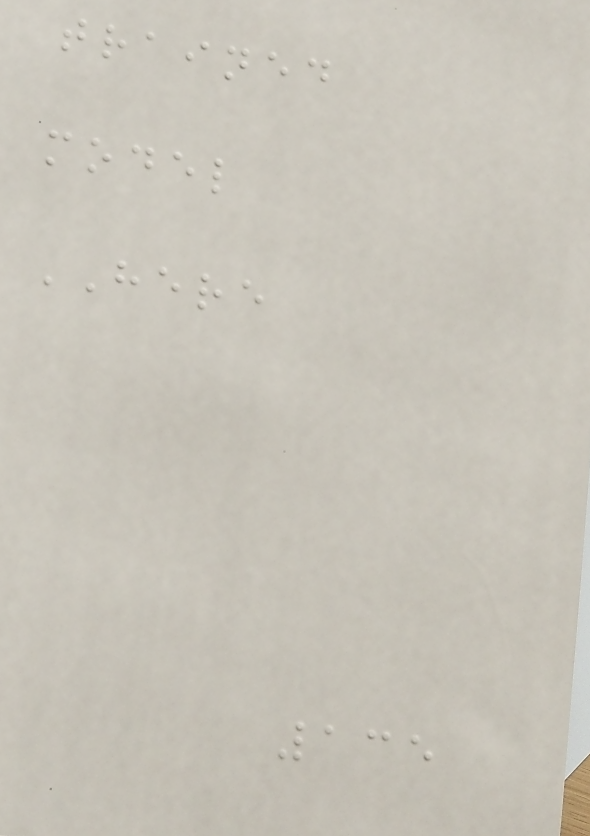trained
model
HERE
135
